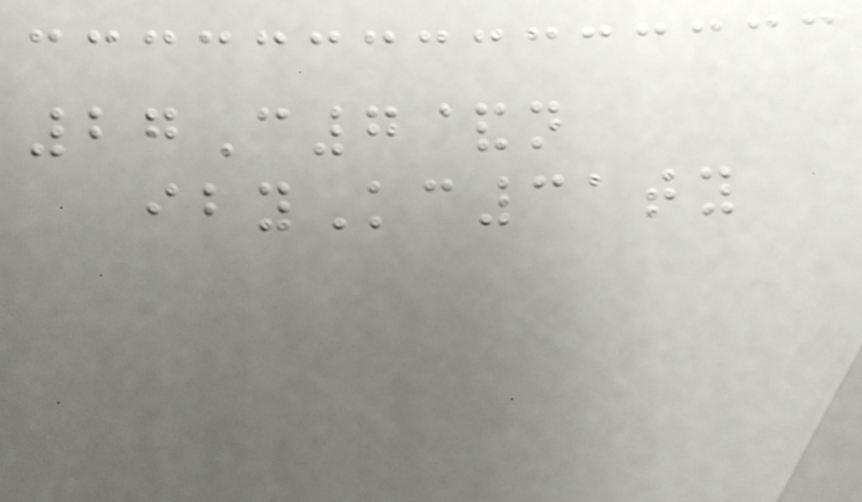27C7&n
ibyKc31ty
